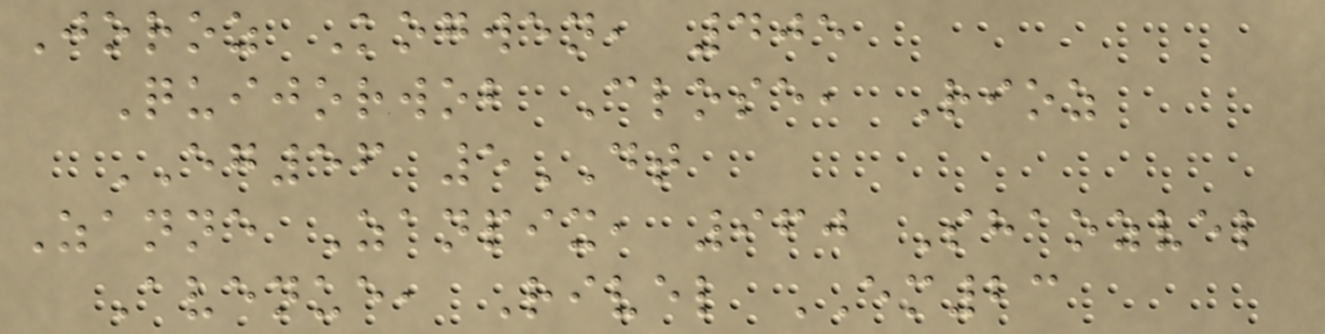Joroz Kogwen, 405
Quijorwob Close, Rioz
EG56 5DT
Zanne Zanpix, 960 Shaozvel
Avenue, Rivel EM23
